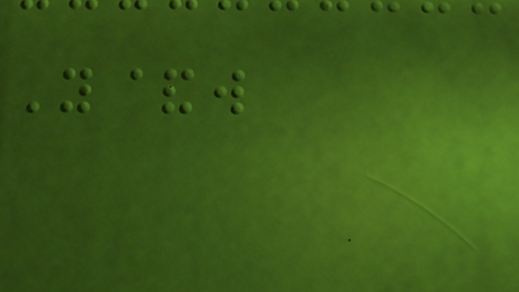Y&w
